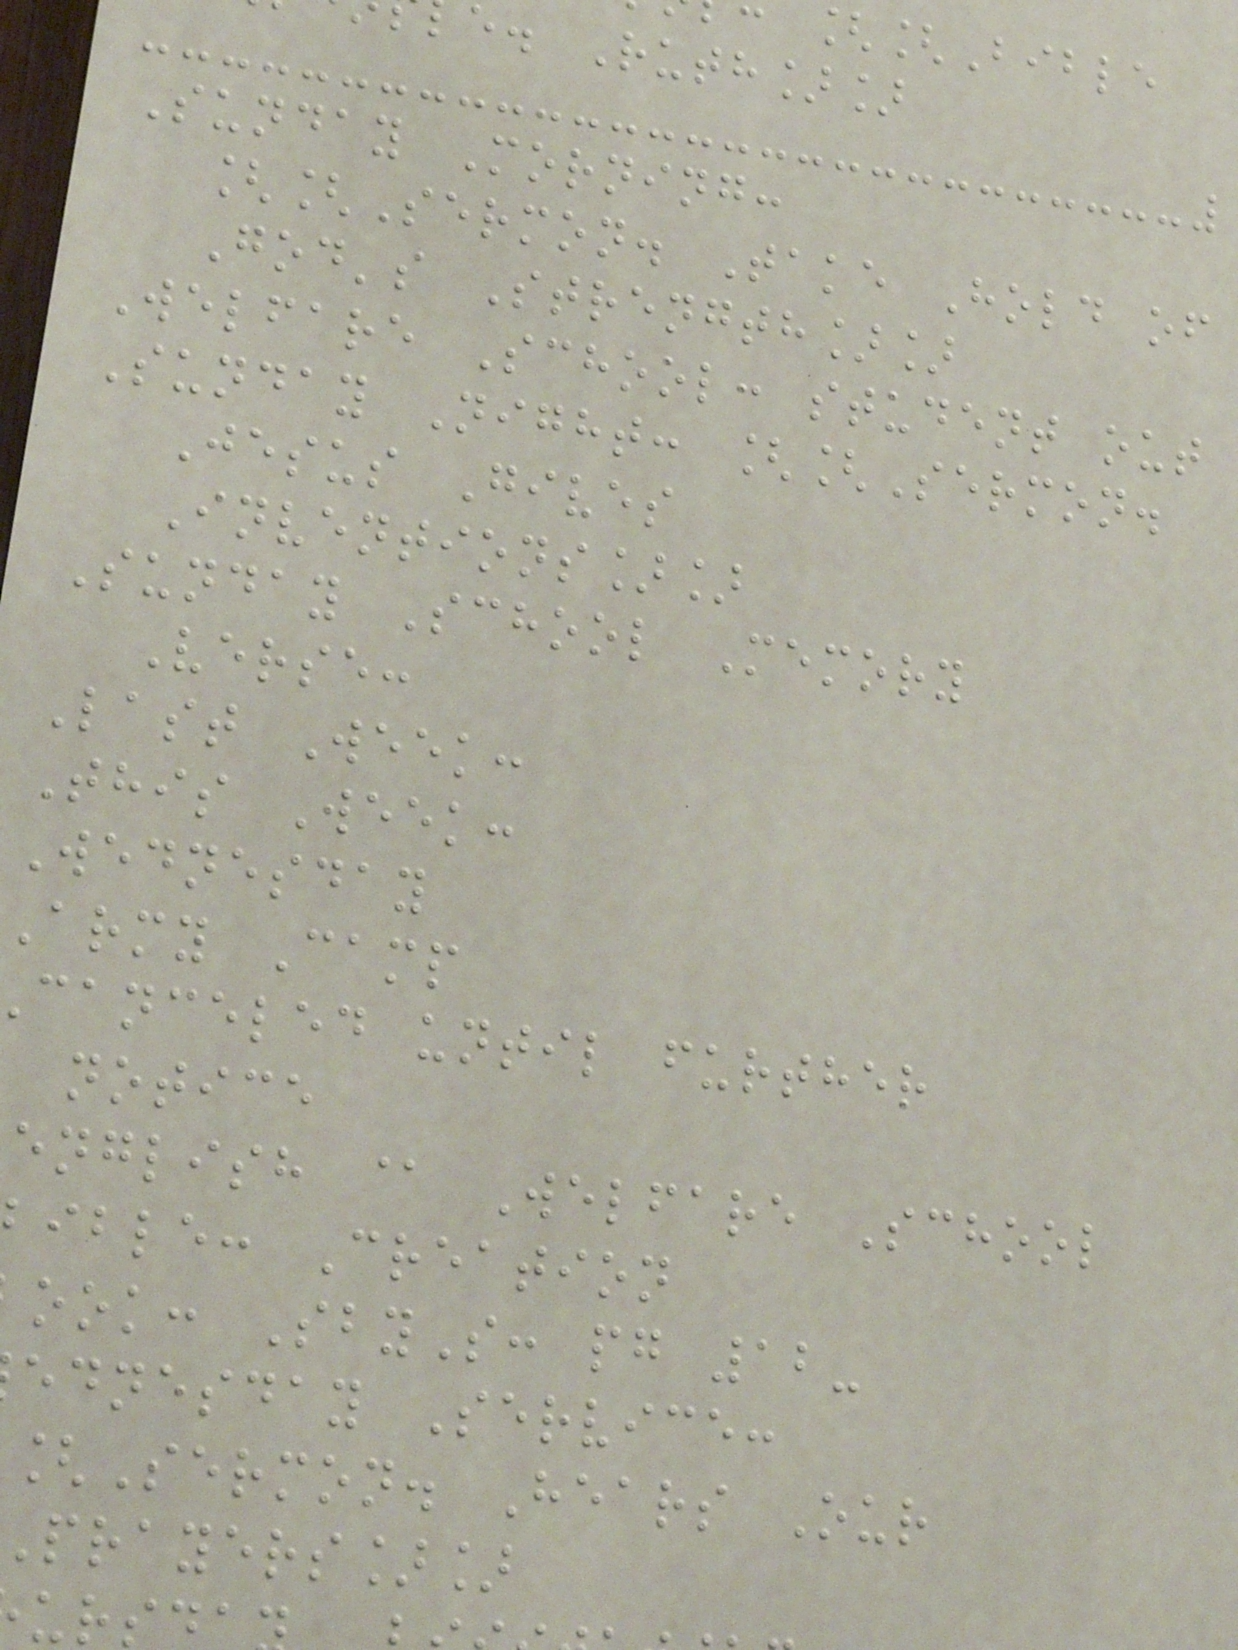[[Bible
e. Ruth]]
Sunday Morning:
[[Sermon. Take Hold of
God's Strength]]
Welfare School: student out
Sunday Night: [[Sermon.
Jesus Gives
Inventions]]
Sunday School Memory
Verse:
Last Week:
This Week:
Wednesday
Army Camp
canceled until further
notice
english @ Welfare School
ible: Creation
ook: SbyS: pg 12-
ednesday Service:
[Sermon. Hears Our
prayers]]
